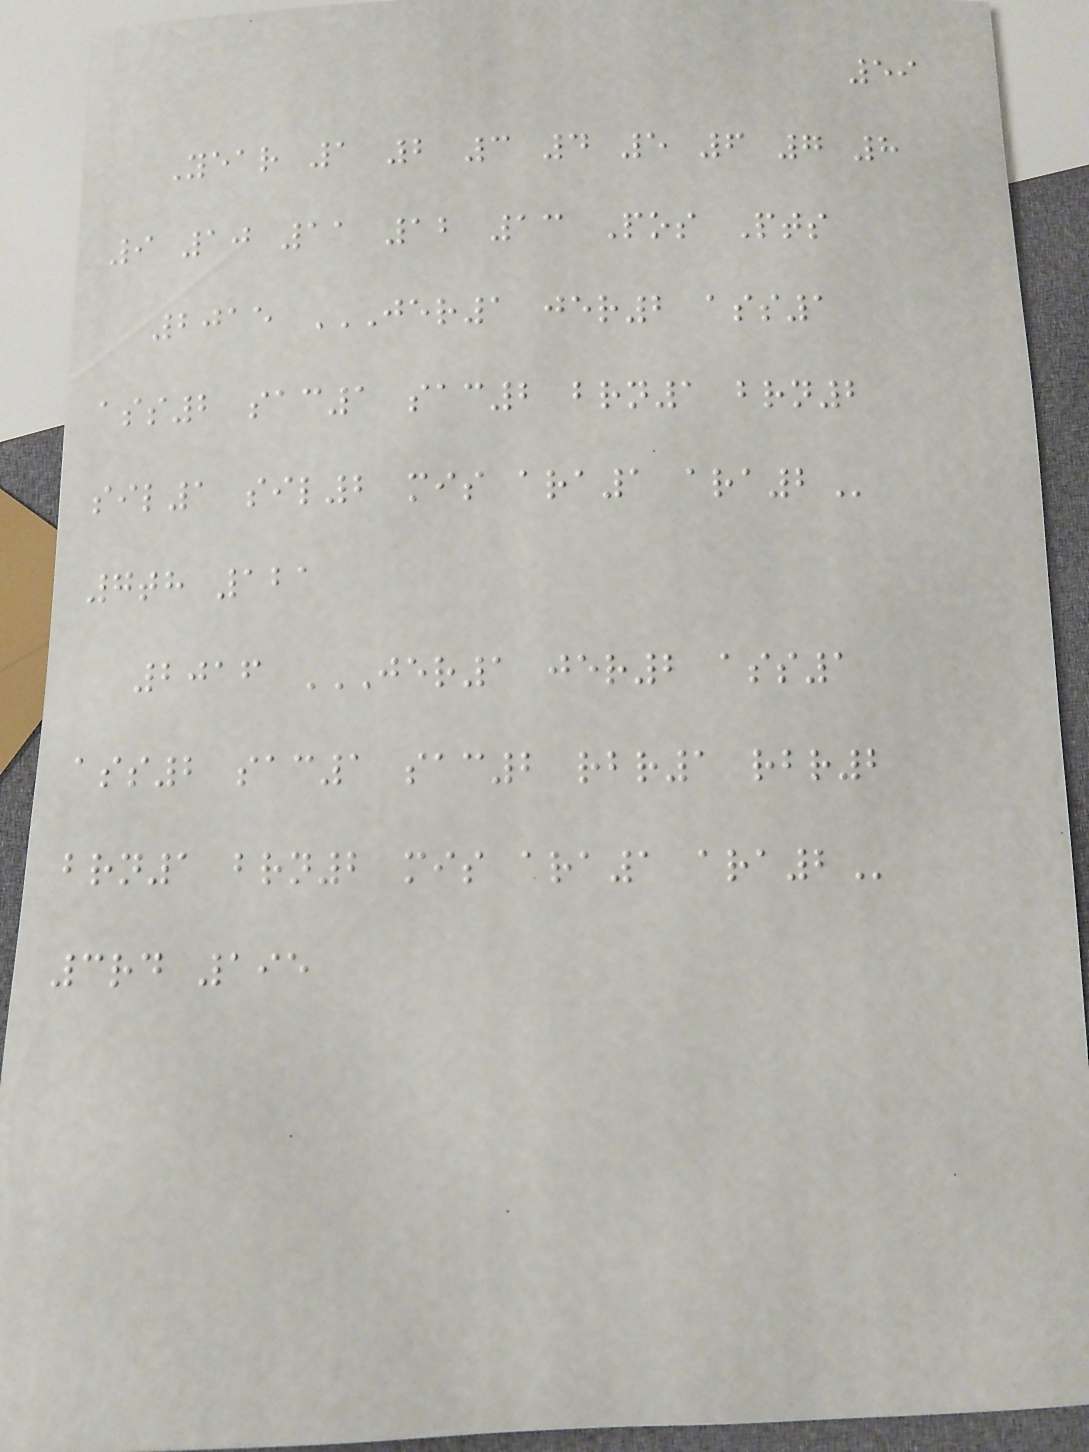59
Year 1 2 3 4 5 6 7 8
9 10 11 12 13 Pos Pts
2015 JER1 JER2 ASS1
ASS2 SAC1 SAC2 BRN1 BRN2
SIL1 SIL2 MIS ARA1 ARA2
7th 121
2016 JER1 JER2 ASS1
ASS2 SAC1 SAC2 RBR1 RBR2
BRN1 BRN2 MIS ARA1 ARA2
3rd 195
